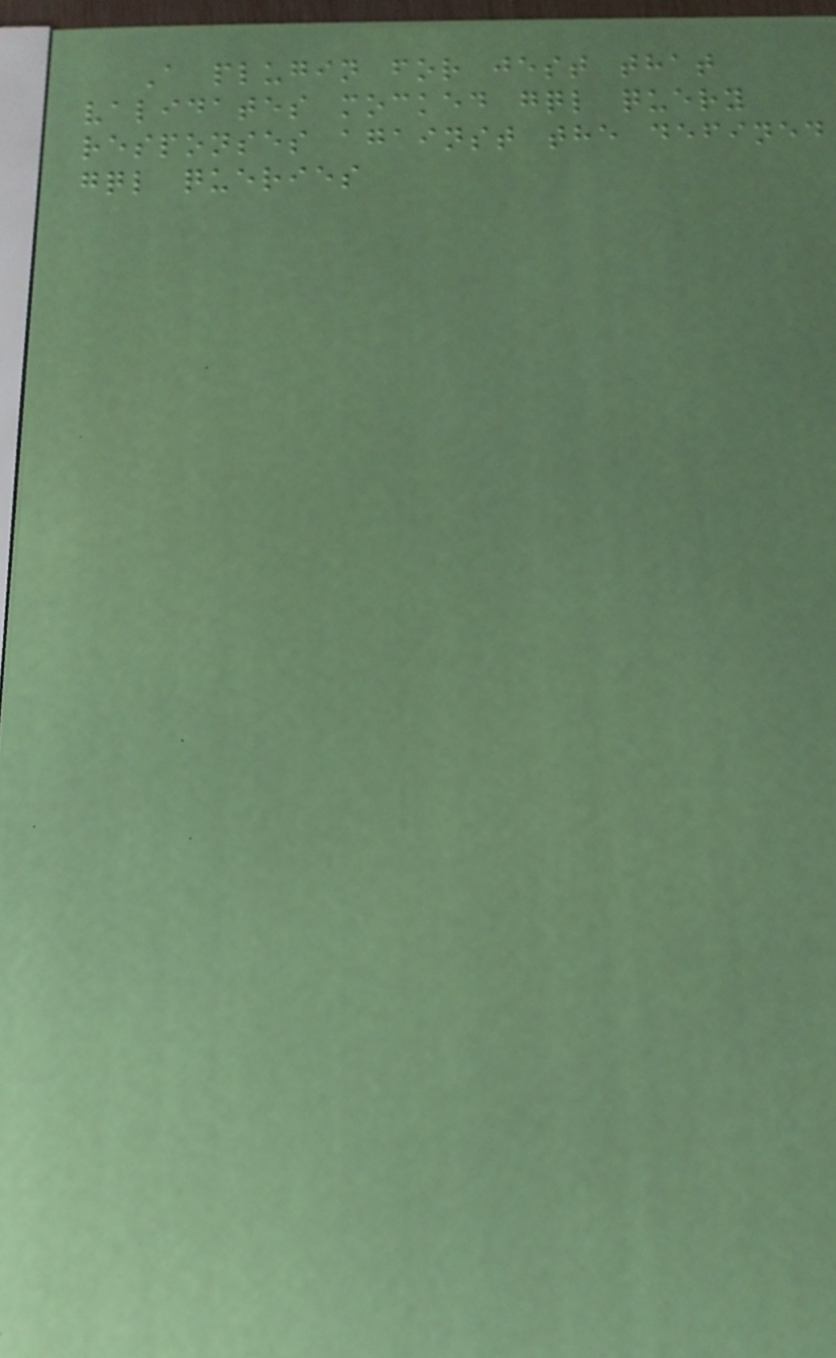A plugin for jest that
validates mocked gql query
responses against the defined
gql queries
